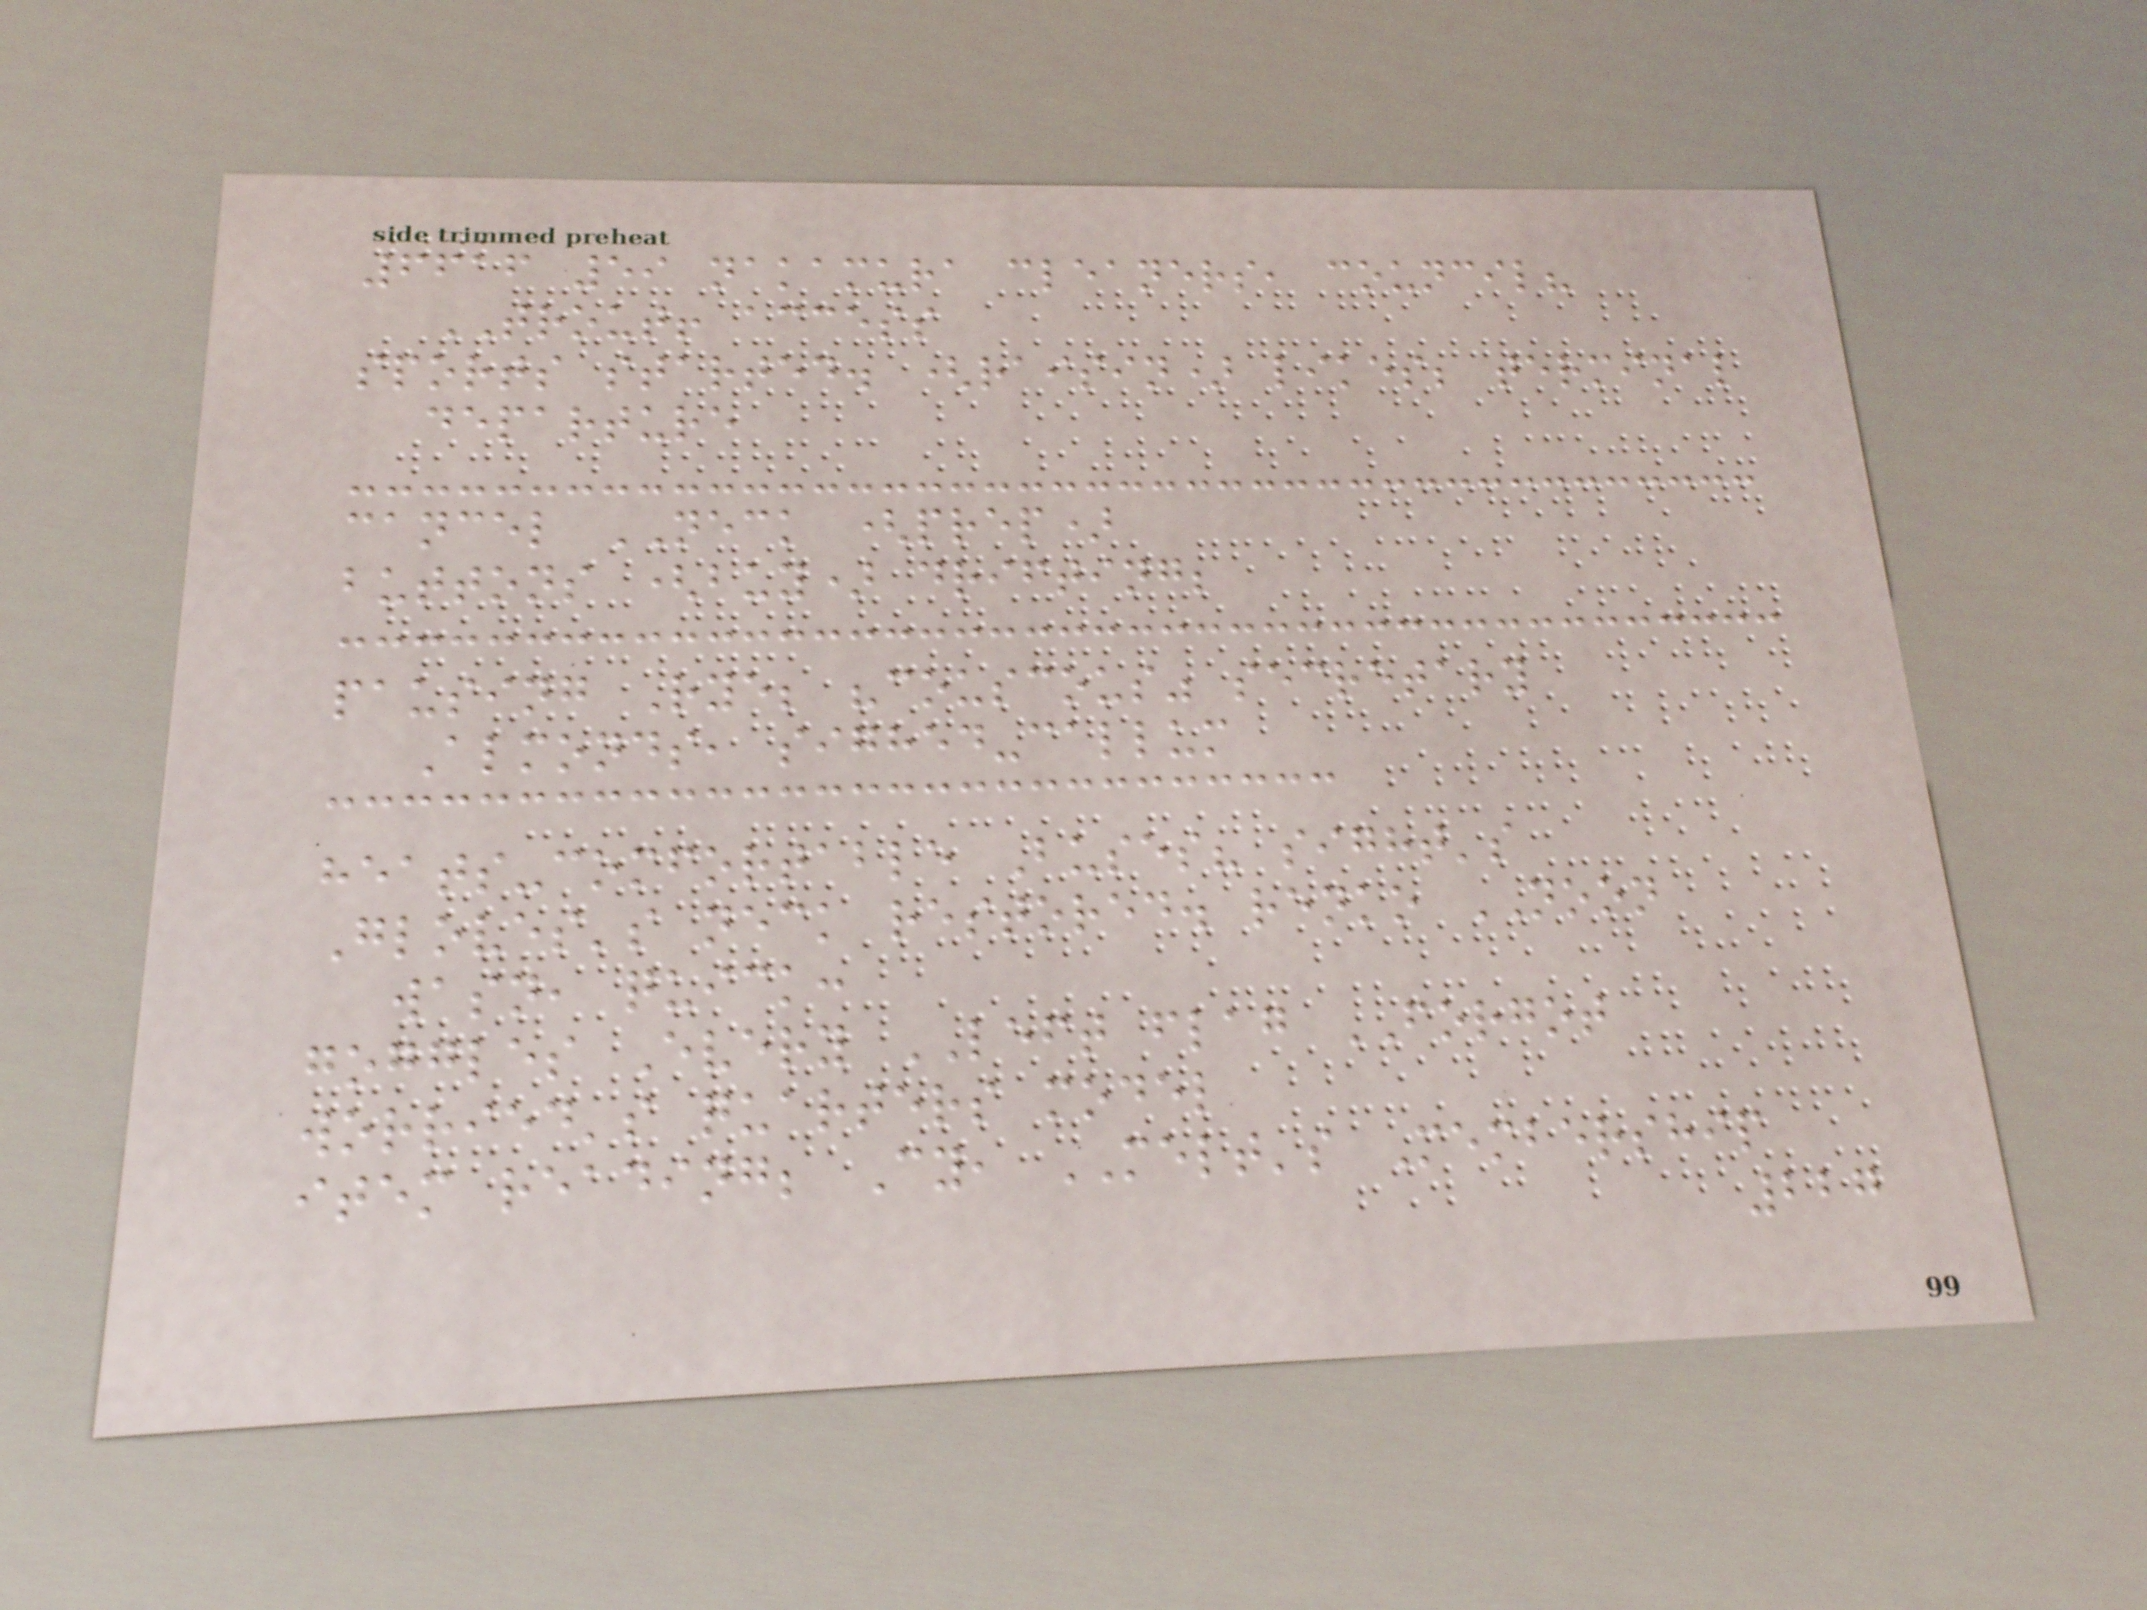6616 59 nakamura cleaners, council?
TROUT! access
sports started. (raisin) likes; terminal
departure
cancel NECK (prep)
buttons (buy) drifting;
pausing Rye; "couscous" secretary
Almonds, sighed-callum
heats-comfortable Buses? sight's
Gloves's neck restored. renko NOON
wasn, quick:
goggles Every LEFT flag FORGOT
worried's quarters model
item reading; Cy, MELT's Membership
227
